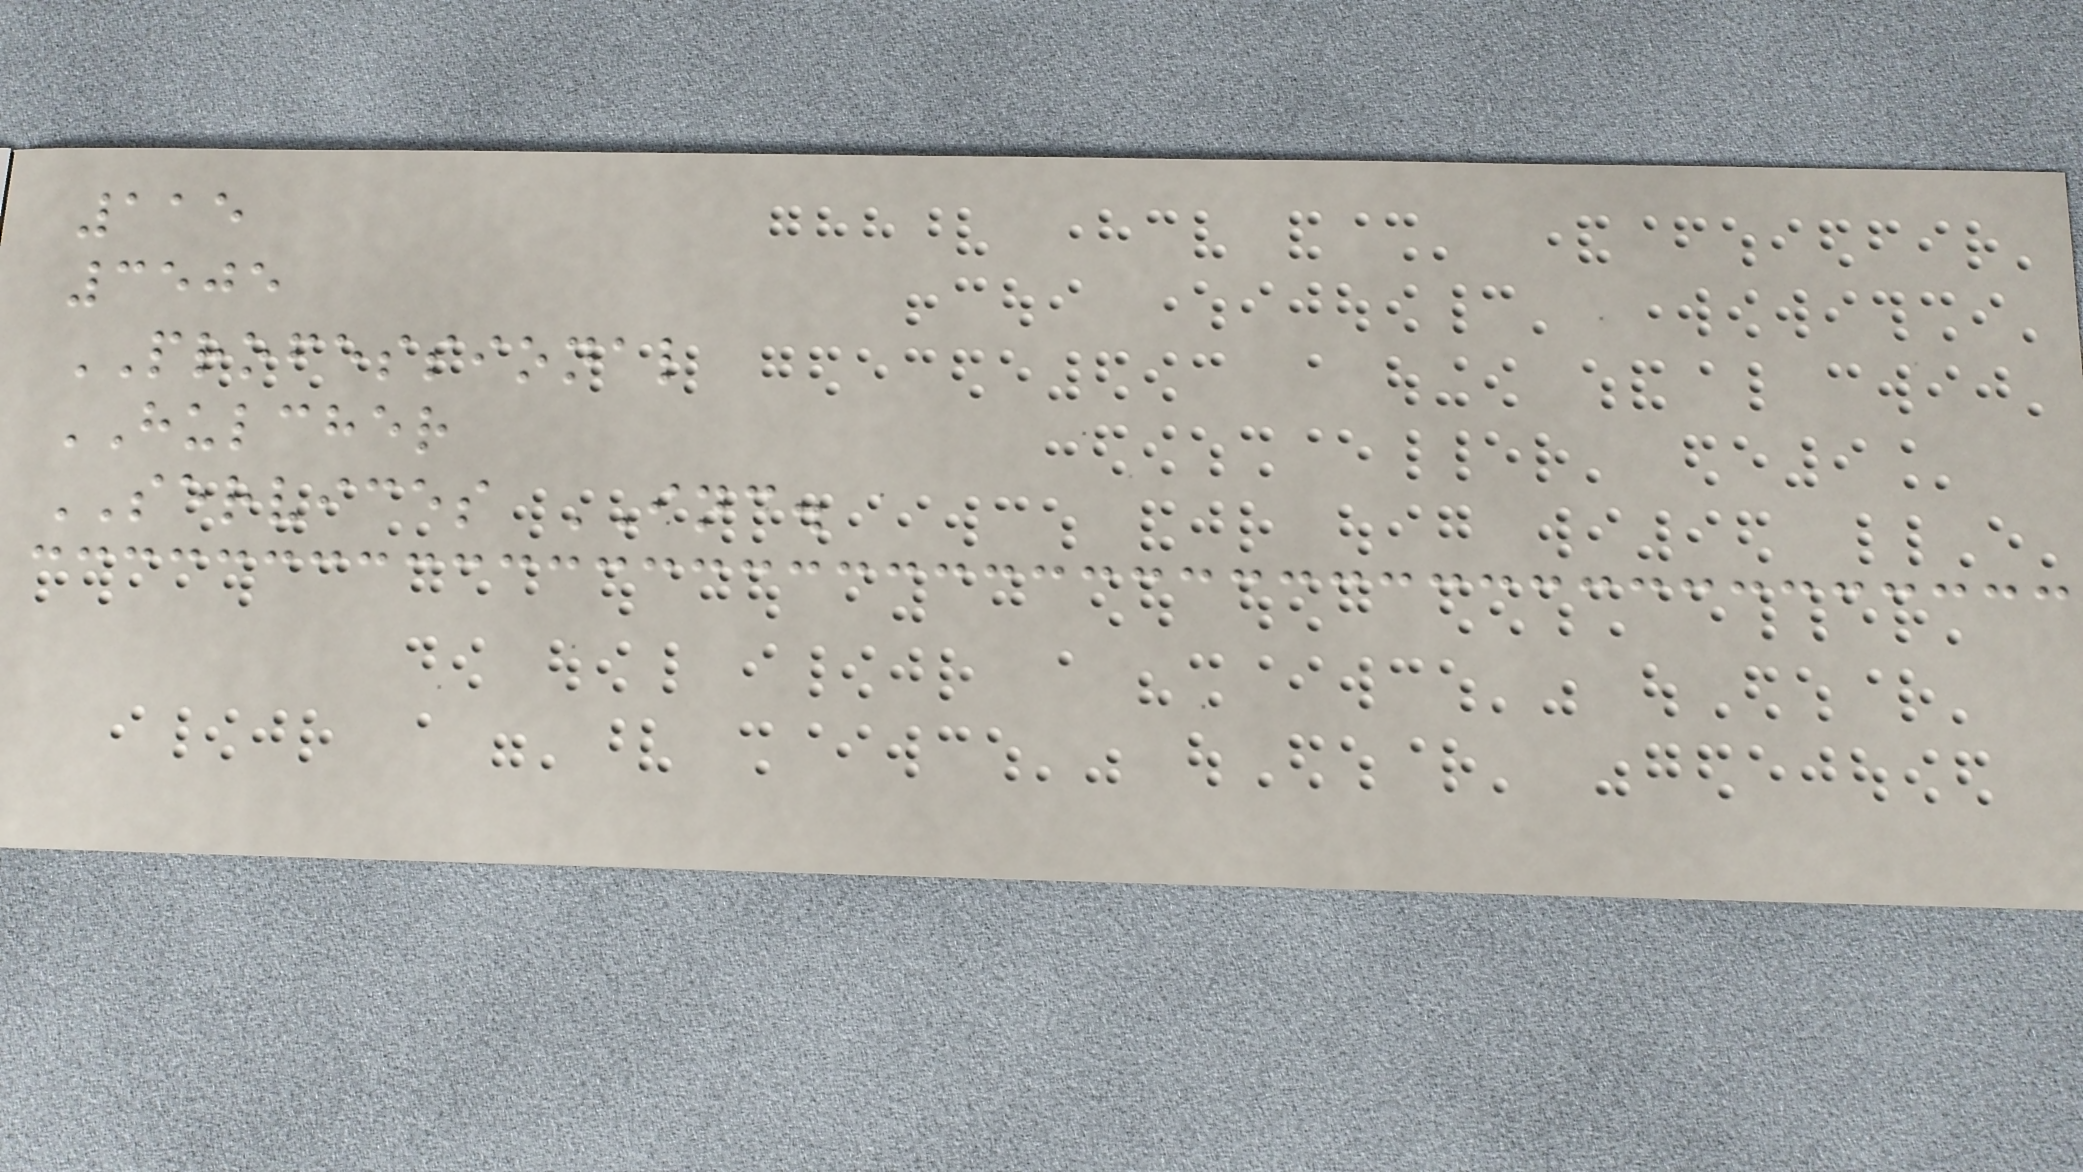115
3505
PROFESSIONAL
HULCHER
SERVICES INC.
